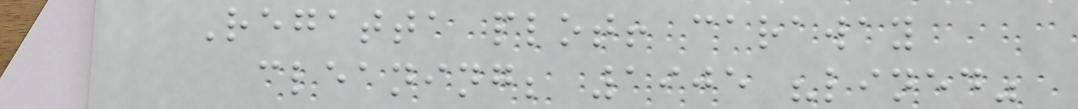Regatta plot! caraway
cleaning; 1905 "lined"
